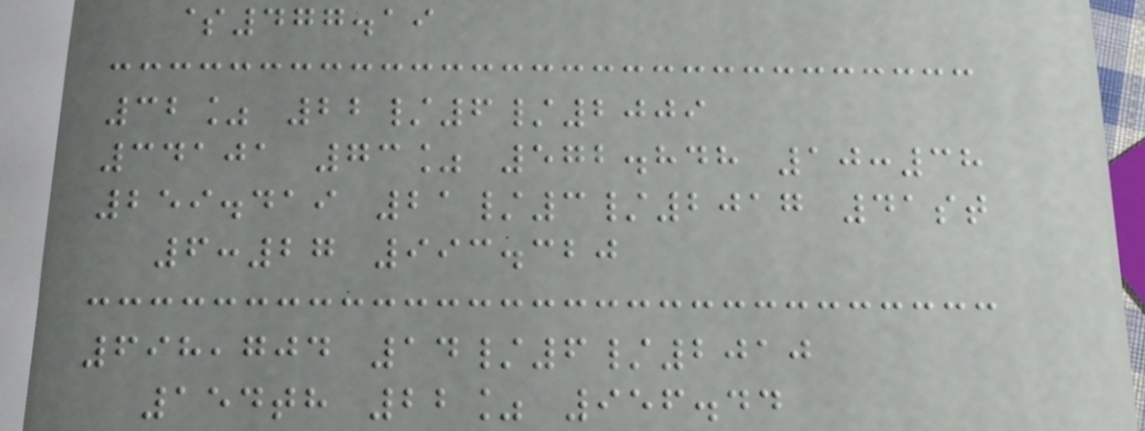$477.19
32% 22/6/2009
34101 73% 572.848 10:38
259.419 21/3/2017 41st
6:27 993.320
698,704 14/6/2010
154th 22% 956.44
